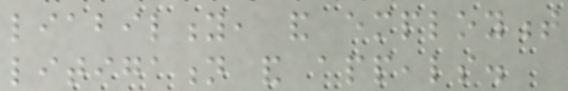liability, and employment
litigation and appeals.
